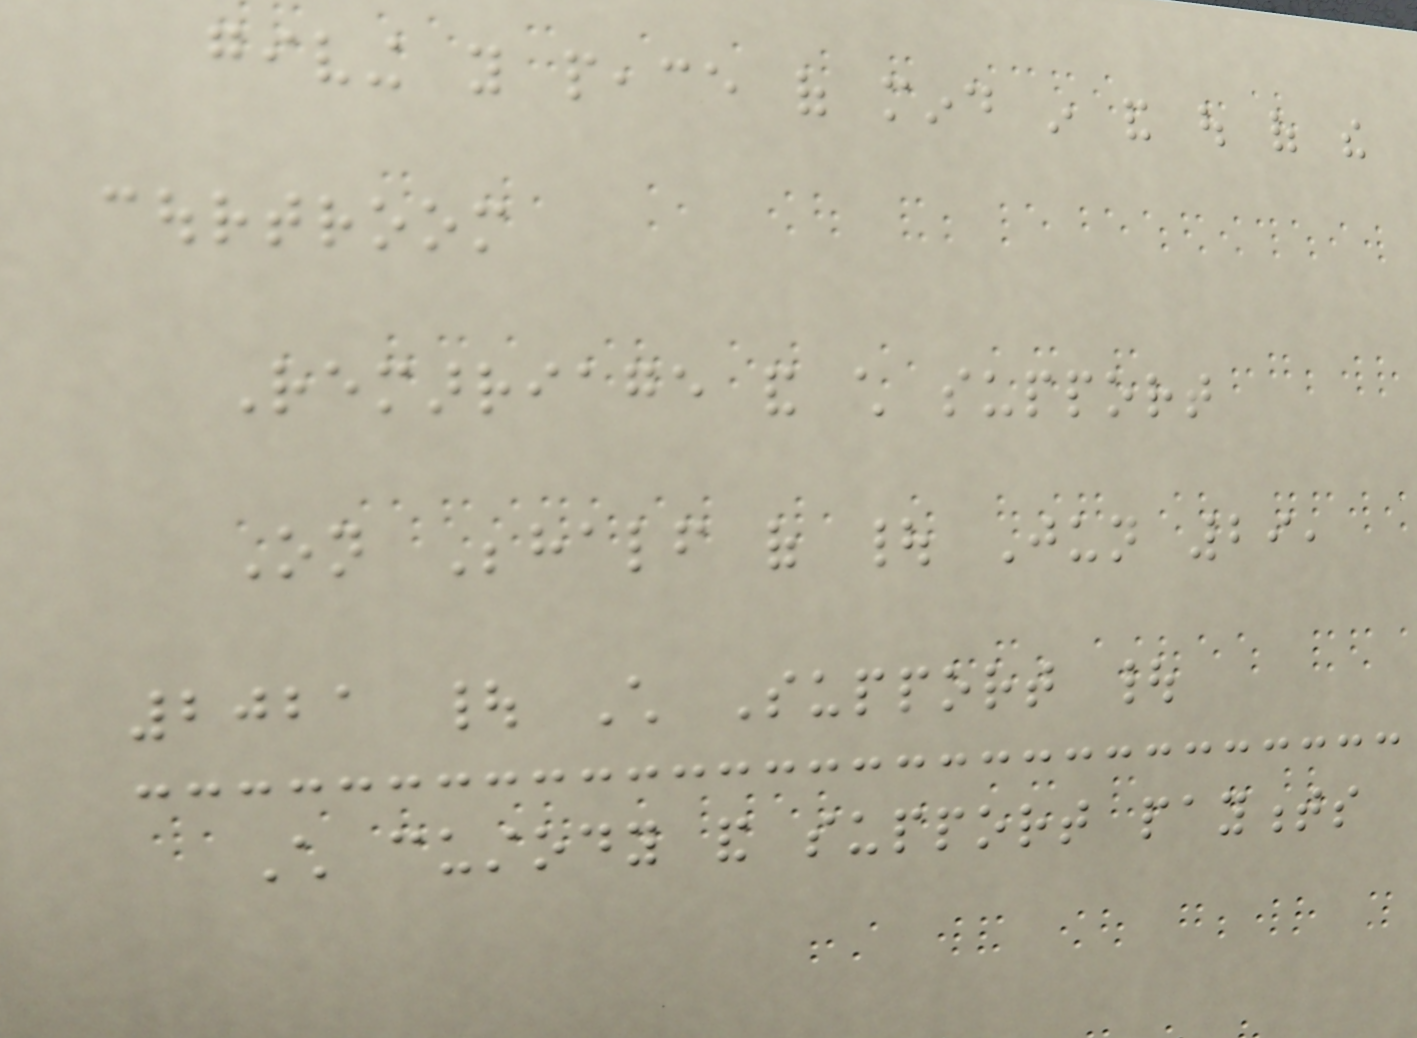giving you peace of mind in and out of the
courtroom
Remarriage and child support
On Behalf of | Jun 29,
2021 | Child Support |
Child custody and support payments
